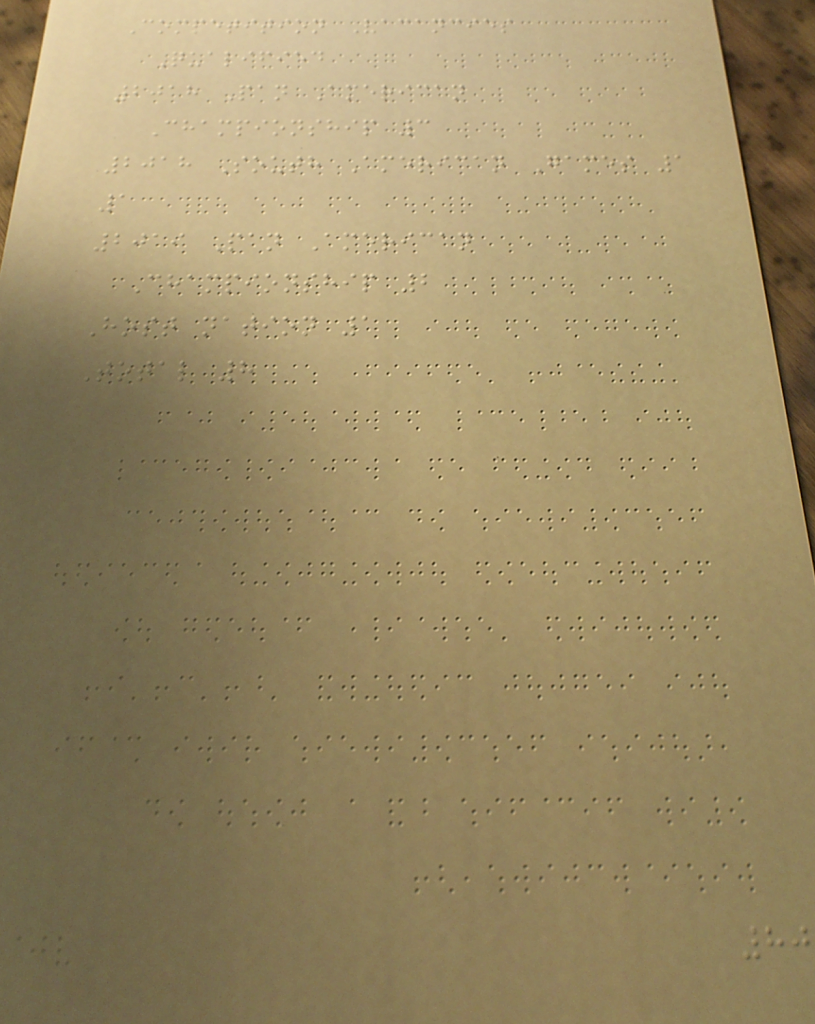Competition Vacancies
Qualified
2018 Pan American
Championship 3
2018 South American Games 1
1
2019 Pan American
Championship 2
Host nation 1
Total 8
80
